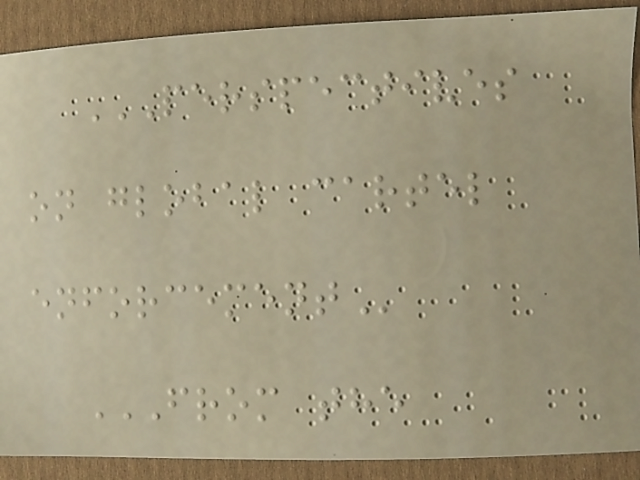PERSPECTIVES
ON GLOBAL CARTEL
ENFORCEMENT
FROM THE
